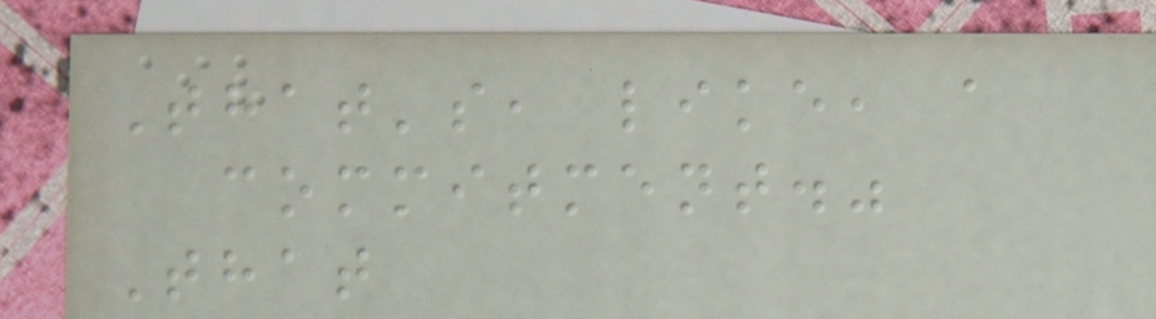That's, like, a
commitment."
That
